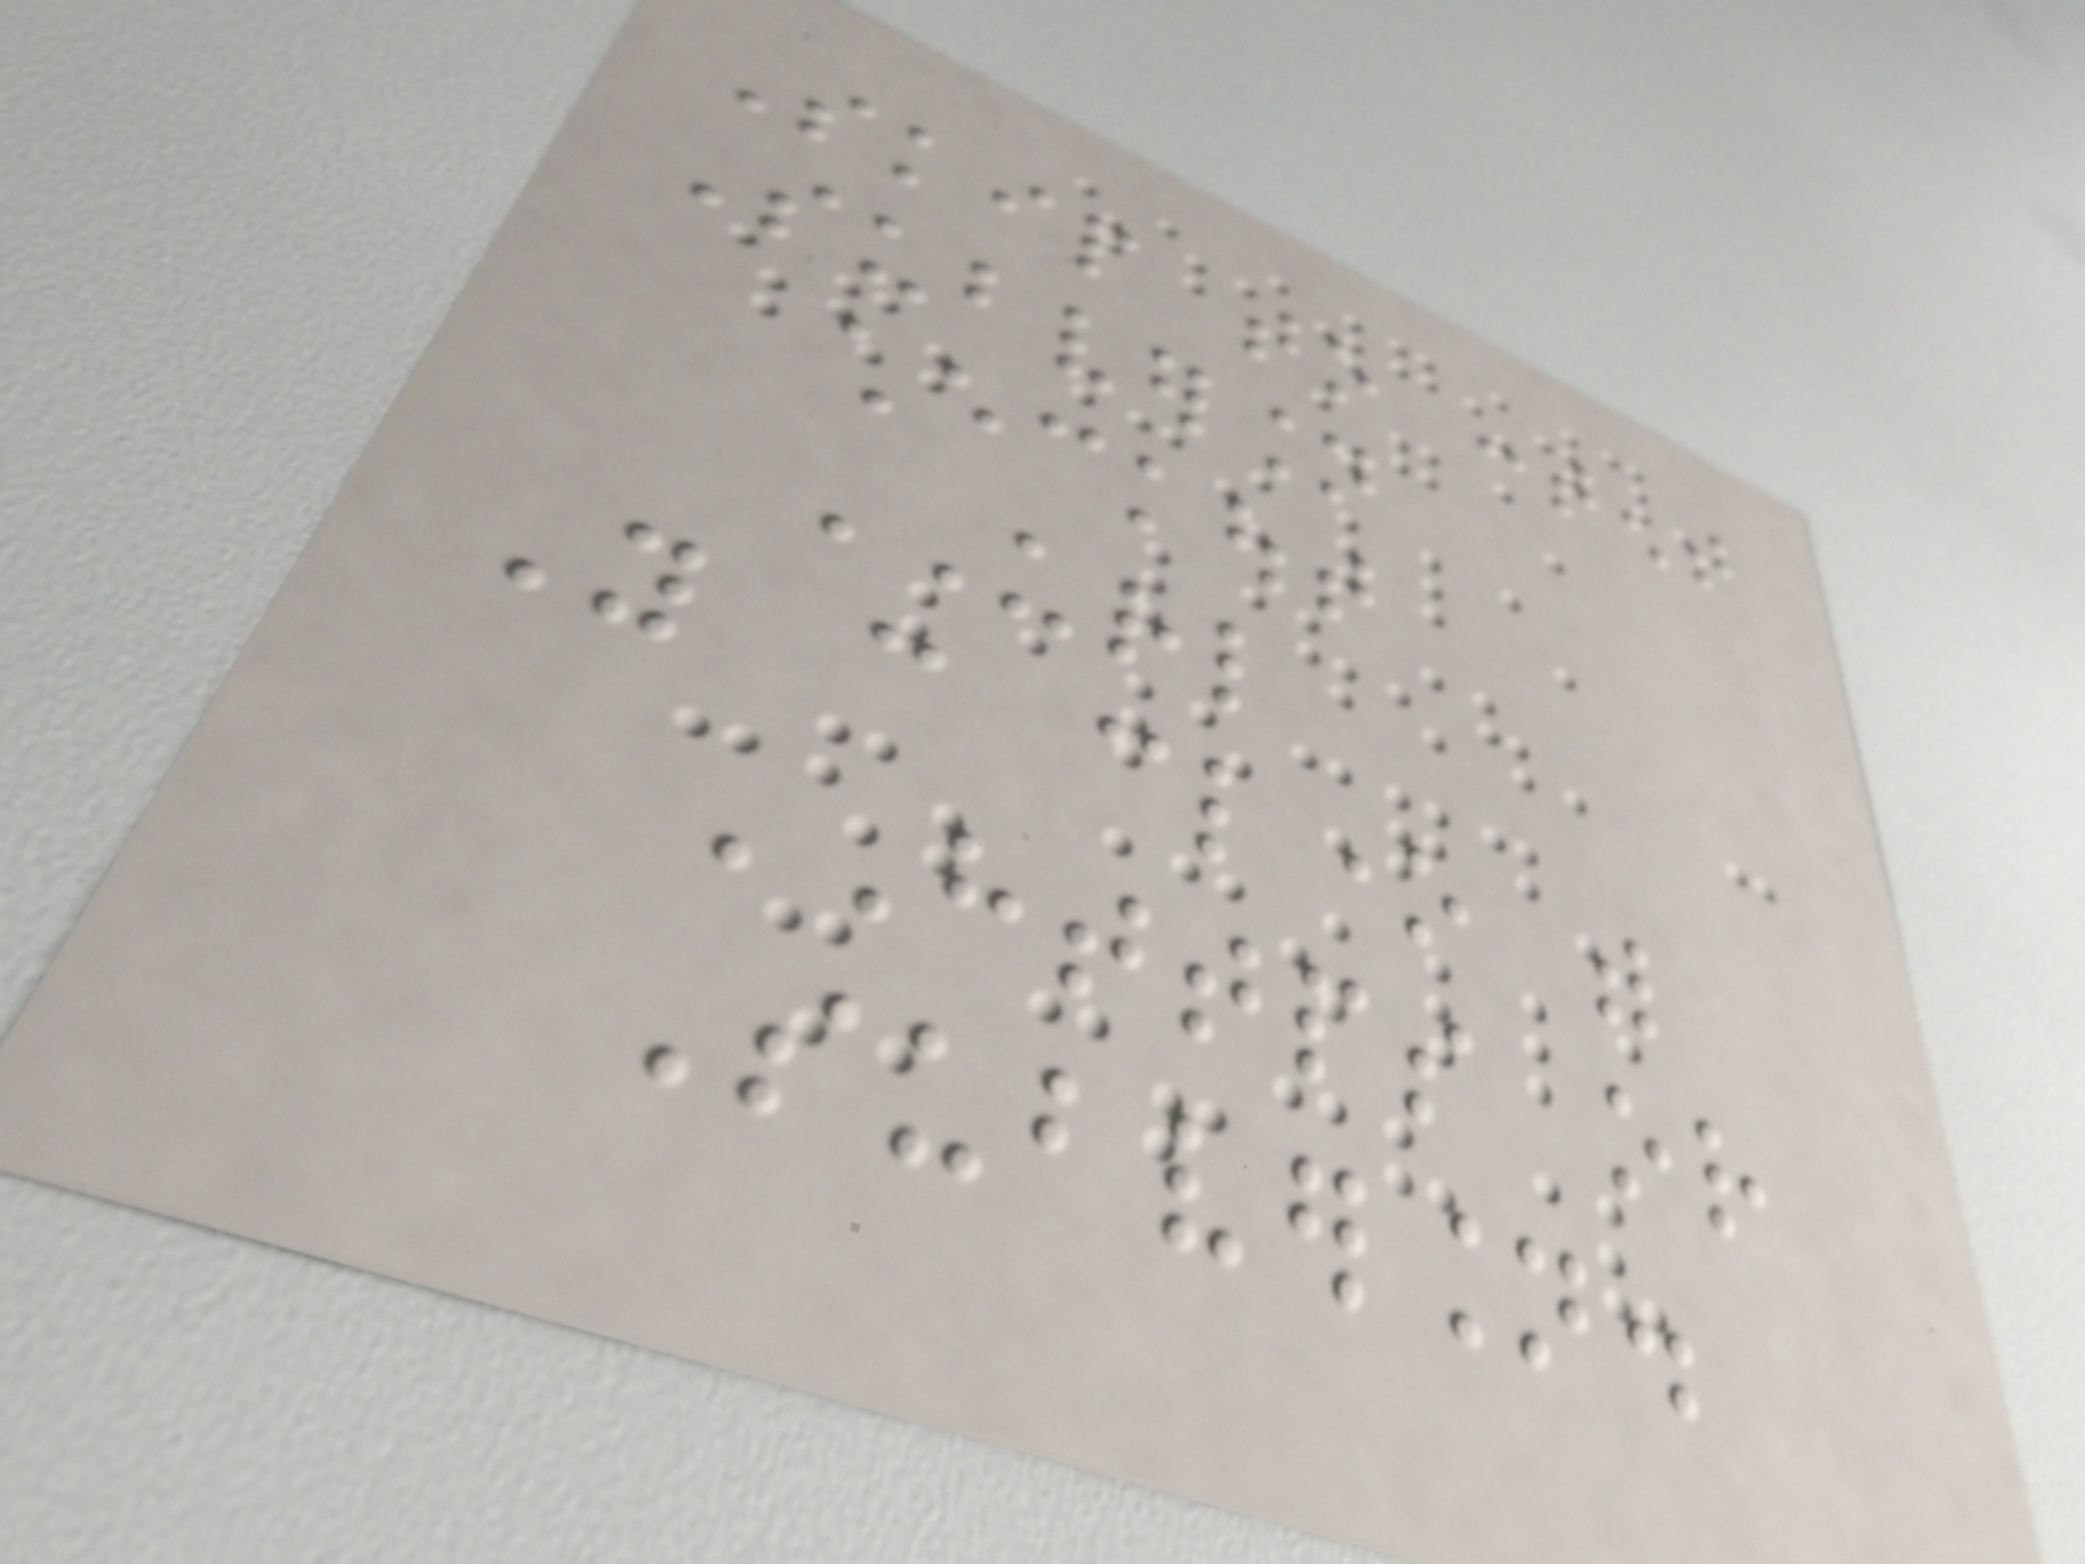Skip to content
Subversion
checkout
URL
You can clone with
HTTPS or
Subversion.
